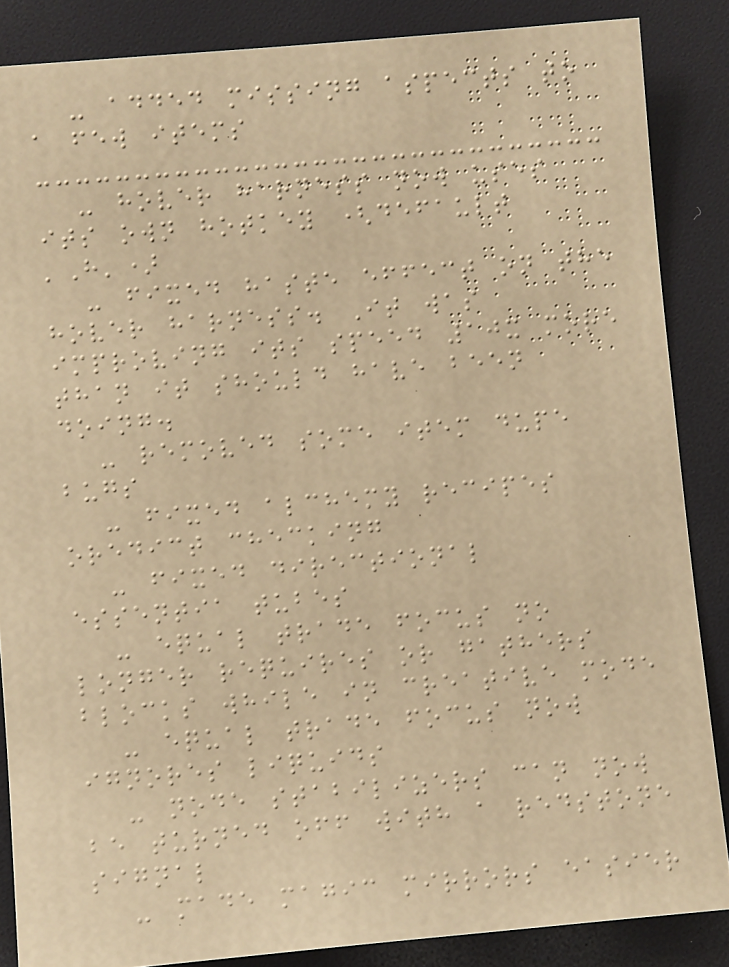- added missing aspects to
a few items
- hover harness now uses
its own hotkey (default
'H')
- fixed haste effect on the
hover harness. It was
improving its speed 10x more
than it should have been
doing.
- removed some item dupe
bugs
- fixed alchemy recipes
oredict checking
- fixed directional
essentia tubes
- equal trade focus no
longer requires or gathers
blocks while in creative mode
- equal trade focus now
ignores liquids
- node stabilizers can now
be turned off with a redstone
signal
- made magic mirrors easier
